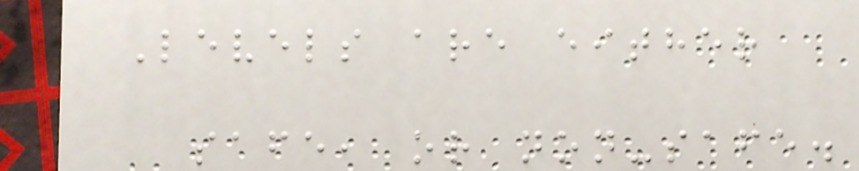Levels are either
safe, or non-safe.
